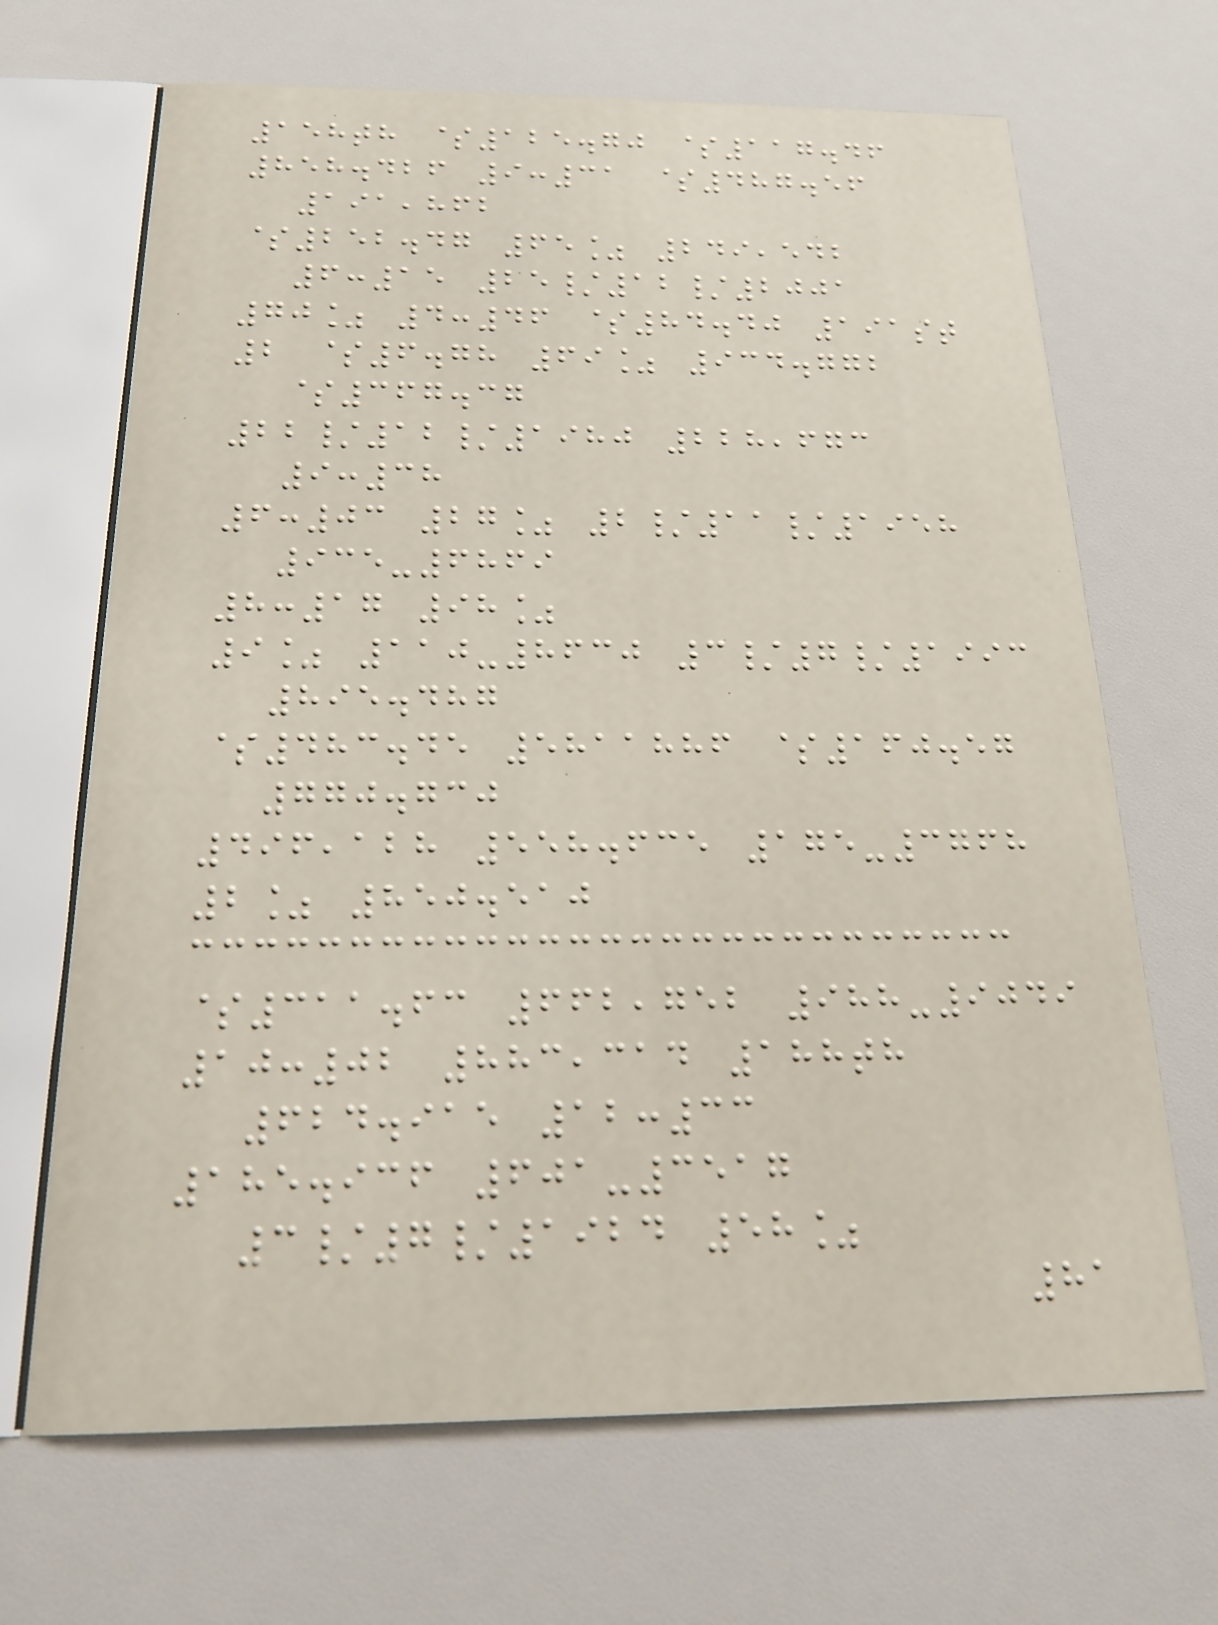158th $125.70 $117.46
858.426 9:31 $487.56
191,862
$252.47 65% 249,542
6:15 25/12/2001
70% 4:46 $84.40 191st
2 $6.78 69% 934.772
$367.37
22/12/1980 228,673
9:38
6:03 27% 2/11/1958
935-6869
8:17 98%
9% 110-8630 3/7/1993
895.487
$483.45 5811886 $160.57
770.730
496,128 558.635 175-3768
2% 850.510
$311.63 662,752 988-9049
10:02 883,314 188th
624.915 12:33
185.936 601-3517
3/7/1924 58%
81
